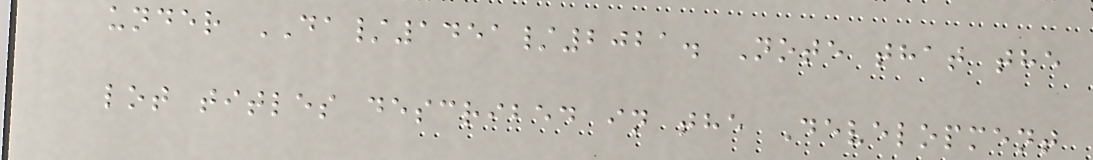under DA/1451/2021. Note that the
lot titles described in the Development
